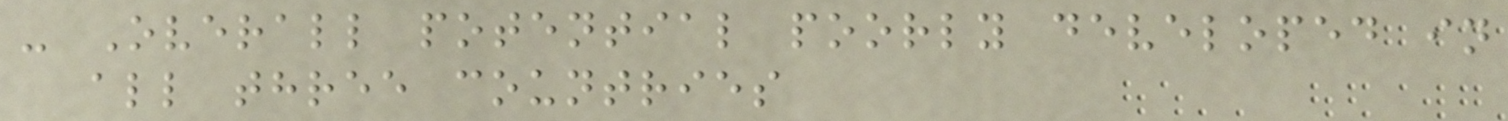- Overall potential poorly developed in
all three countries
